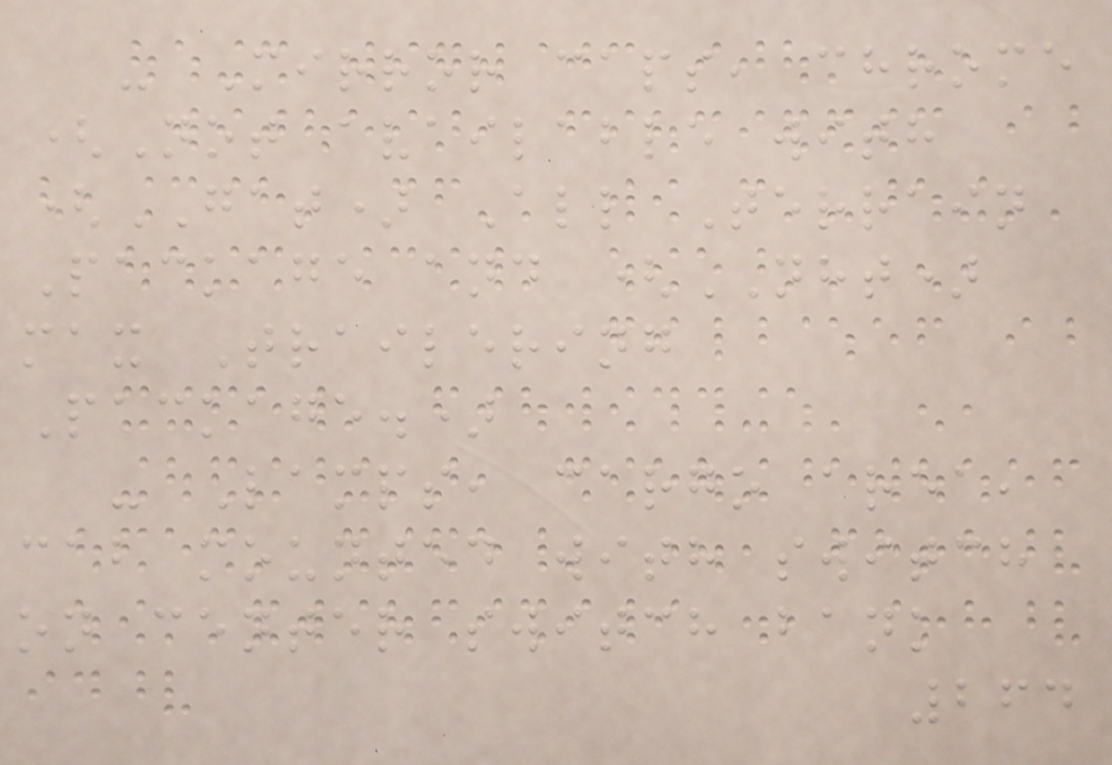- Mirror caps, chrome
(Not available with
(GAT) All Terrain
Package and (NHT)
max Trailering
Package.)
- Lamps, cargo area,
cab mounted with switch
on center switch bank
264
